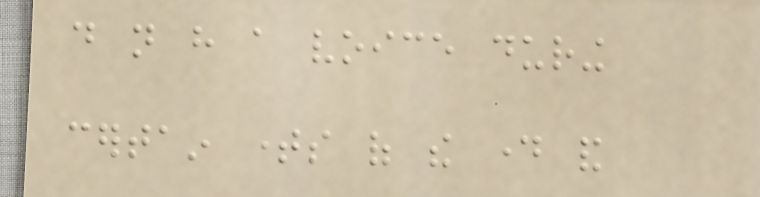do not have a voice during
certain times of the day and
